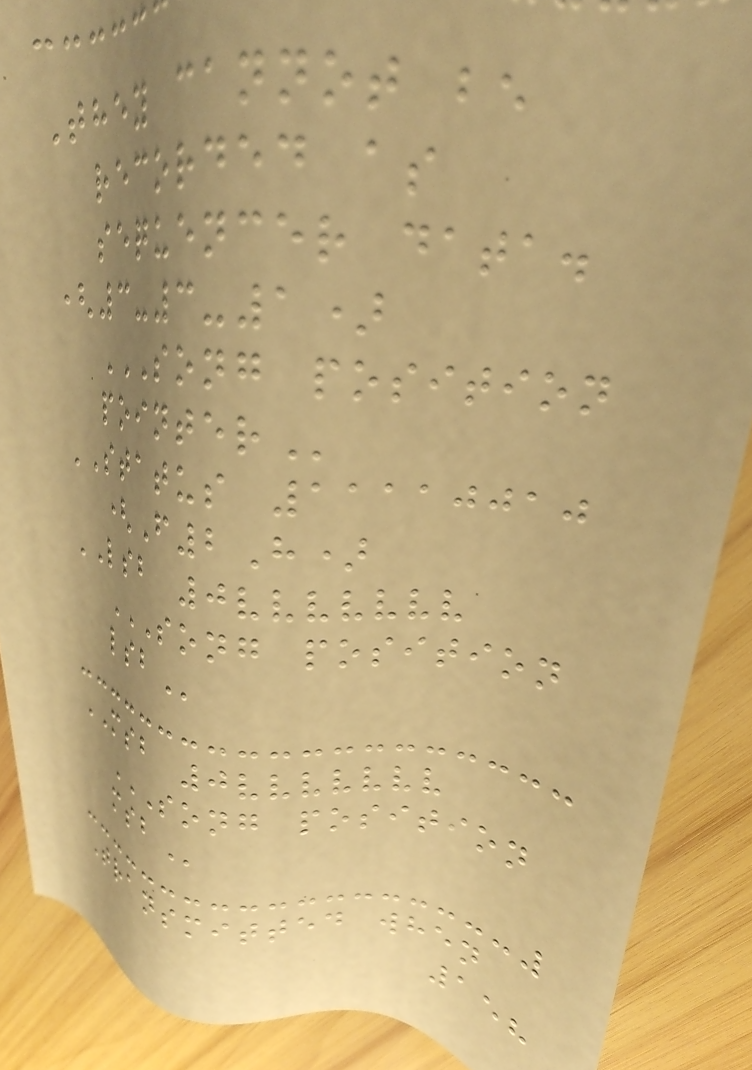They cannot be
recorded as
sequencer data.
(3-3-1)
SONG POSITION
POINTER
STATUS 11110010
(F2H)
LSB 0vvvvvvv
SONG POSITION
LSB
MSB 0vvvvvvv
SONG POSITION
MSB
Transmitted when
158
